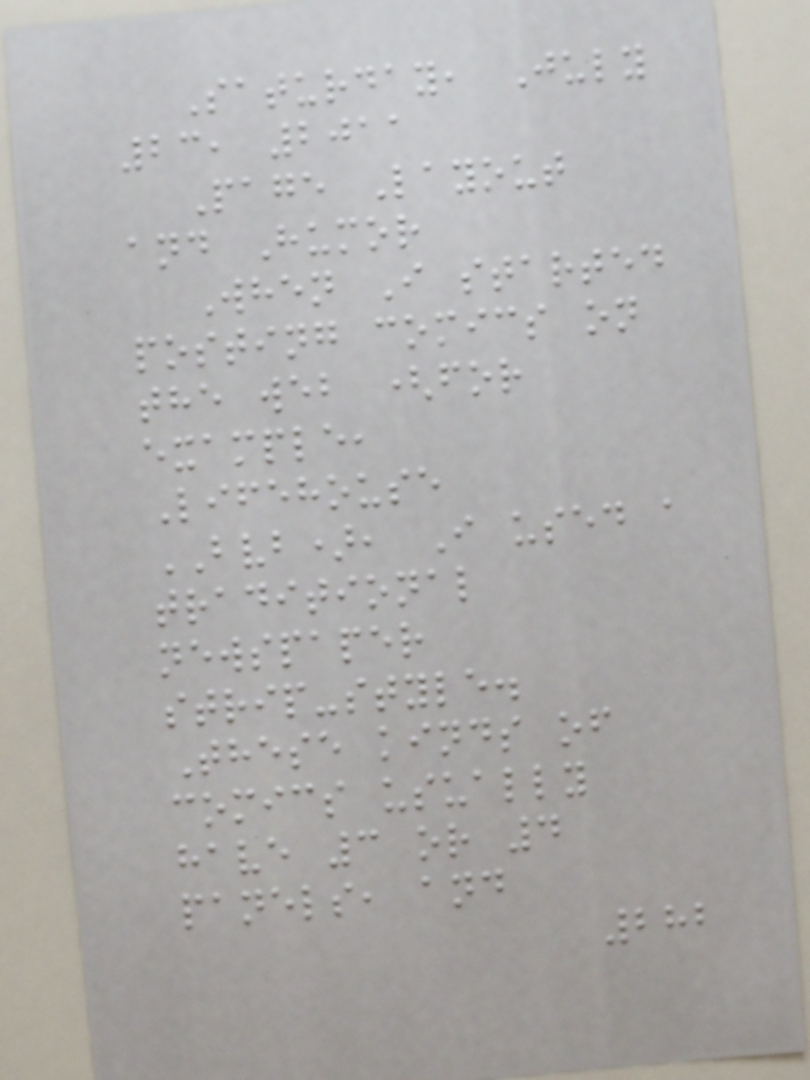Saturday, July
23, 2011
Page Layout
and Humor
When I started
posting comics on
the web (for
example,
Lifehouse
BVB), I used a
traditional
newspaper
strip-style.
These kinds of
comics usually
have 3 or 4
panels, and
282
